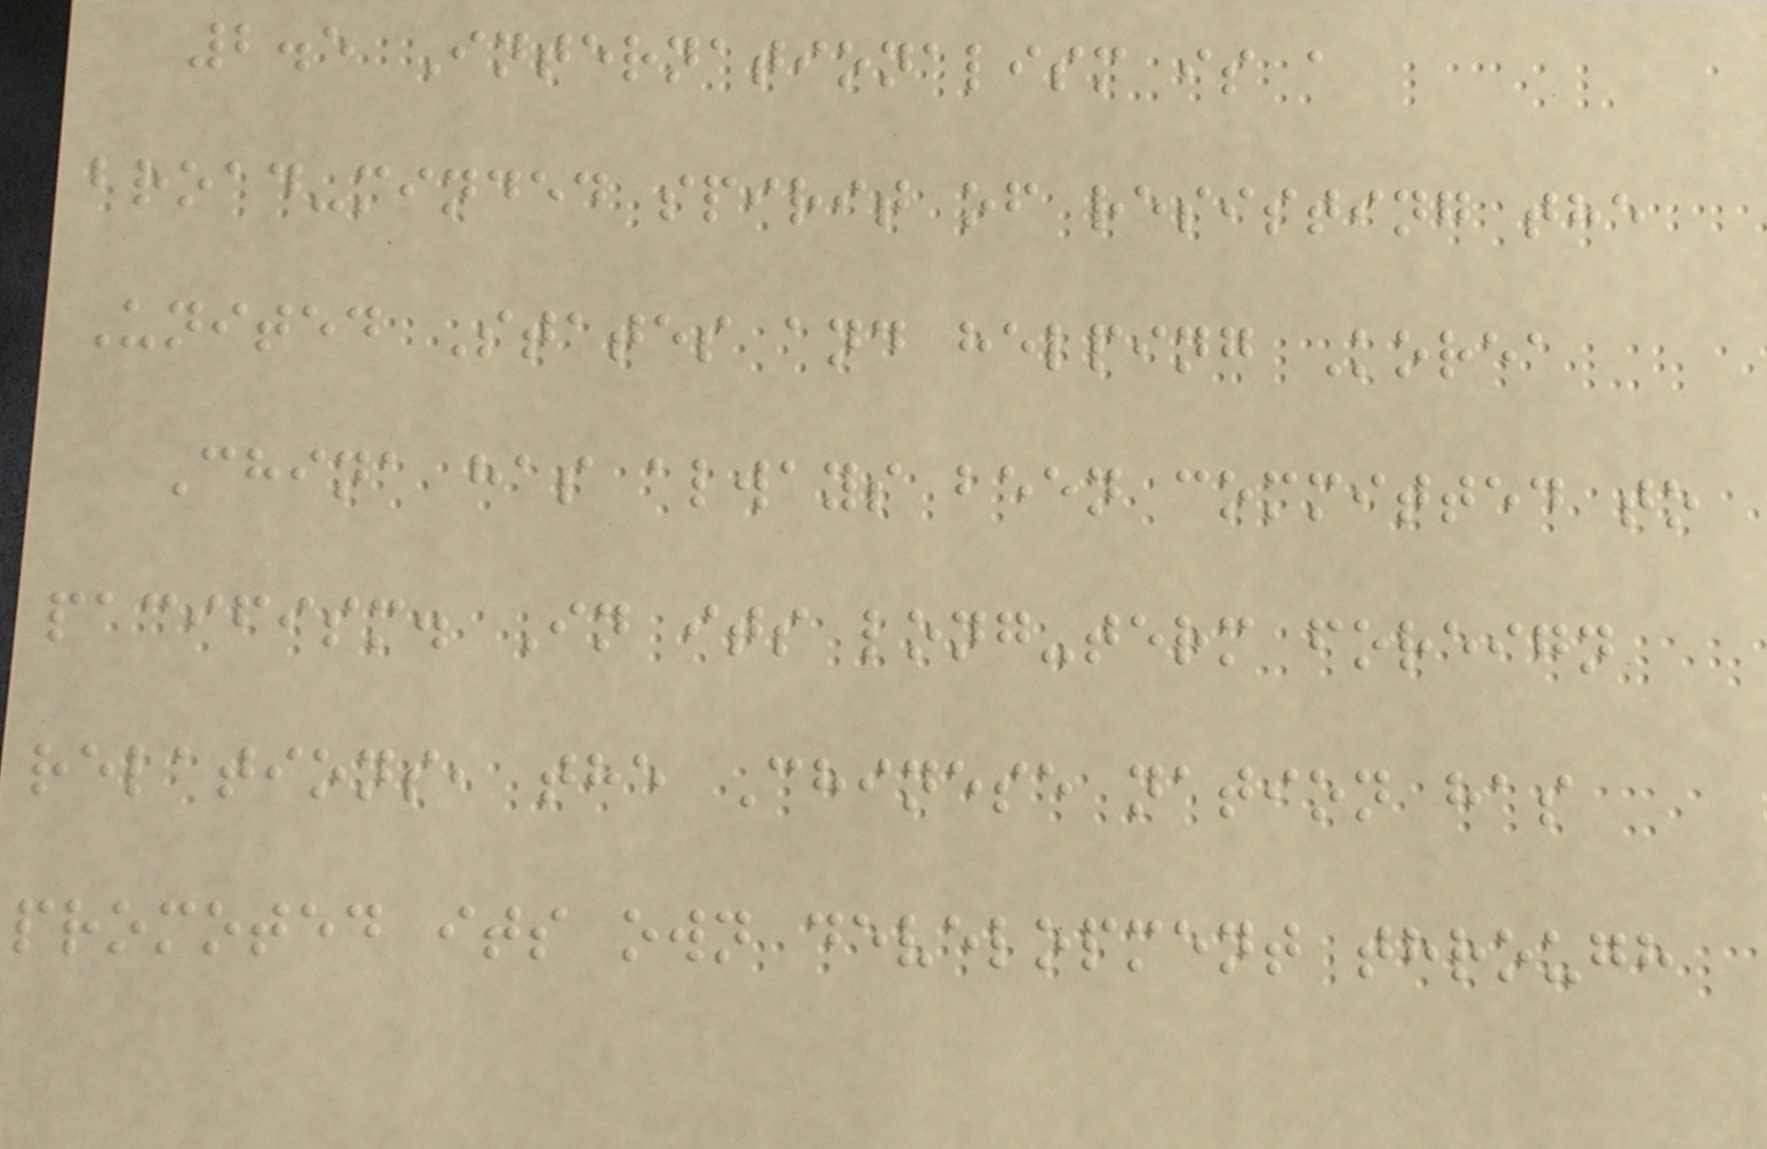2.5 Internationalism is a
broad-minded spirit of resisting the
United States and helping Korea
China has always been committed to
pacifism. In its long-term foreign
relations, the Chinese nation has
promoted its own development through
